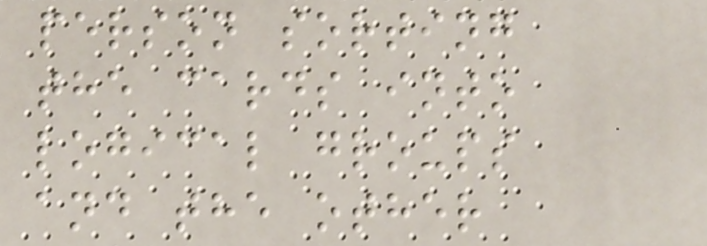person sorting
the cards into
logical groups
and the other
